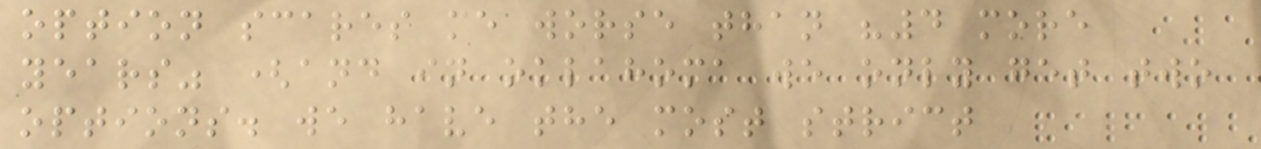option scares me worse than "4 more
years" (and in oklahoma we only get two
options. we have the most strict
